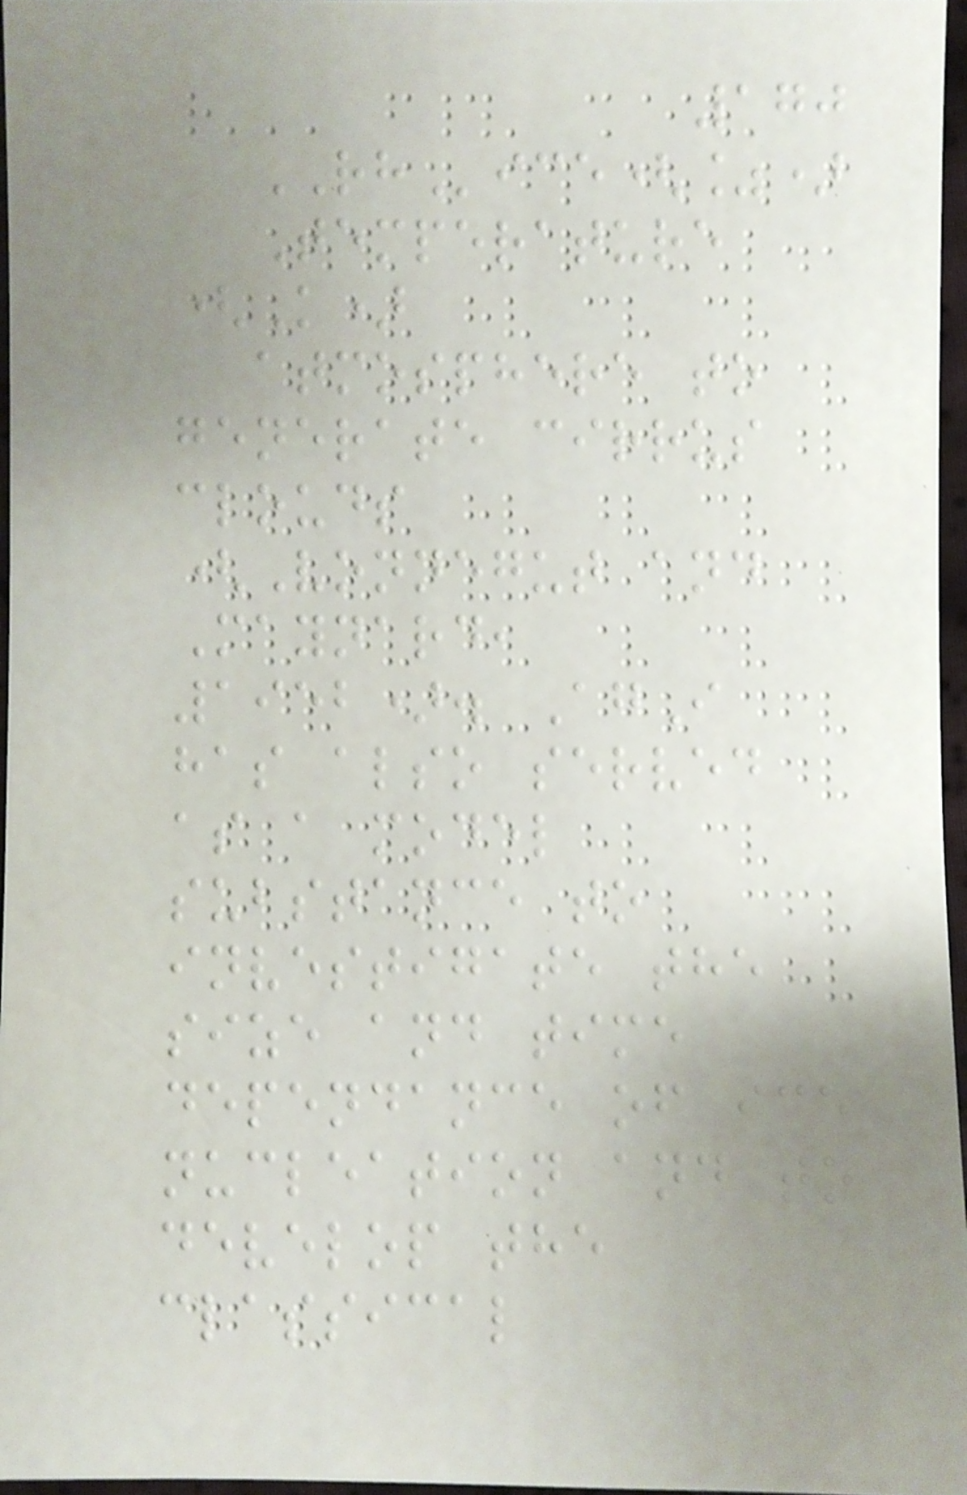170
RHice(%)
Temperature
(K)
atmosphere to
generate cirrus
clouds
(Vonnegut and
Maynard,
1952). AgI
has also served
as a model
substance to
investigate the
size and time
dependance of ice
nucleation and to
develop the
classical
